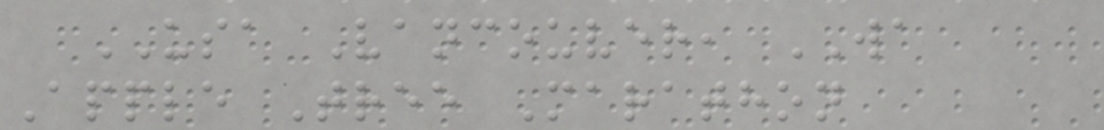USA Vancouver, WA
Apple Tree Marathon
